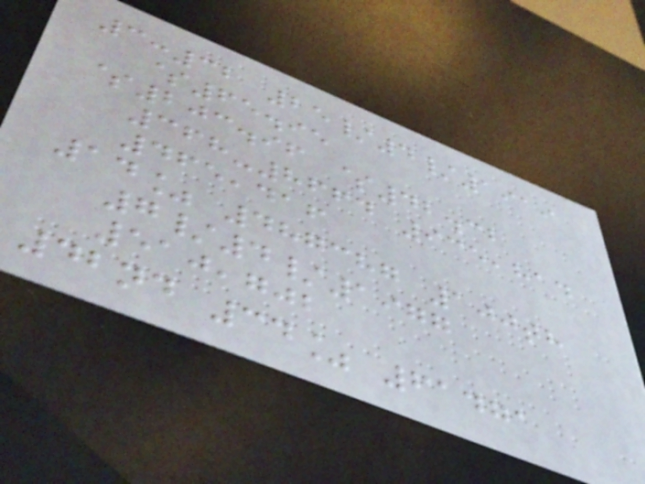3:32 25/4/1919
$65.95
$203.96 $42.32
368-8664 935,814
465,416
14% 487387 100th
7/4/1977
510,702
42nd 34% 61471
